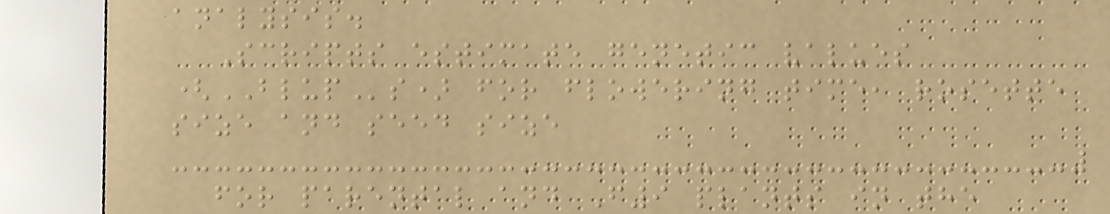analysis.
Scripts estimate genetic values
(BLUPs) for flowering time, rosette
size and seed size
for parental and F9 plants in the
